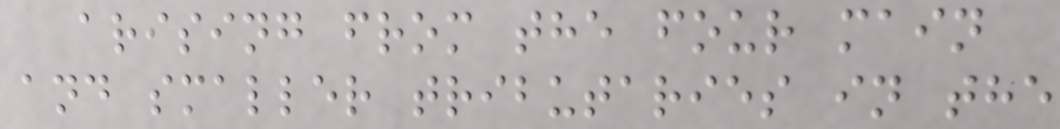arising from the four main
and smaller tributaries in the
